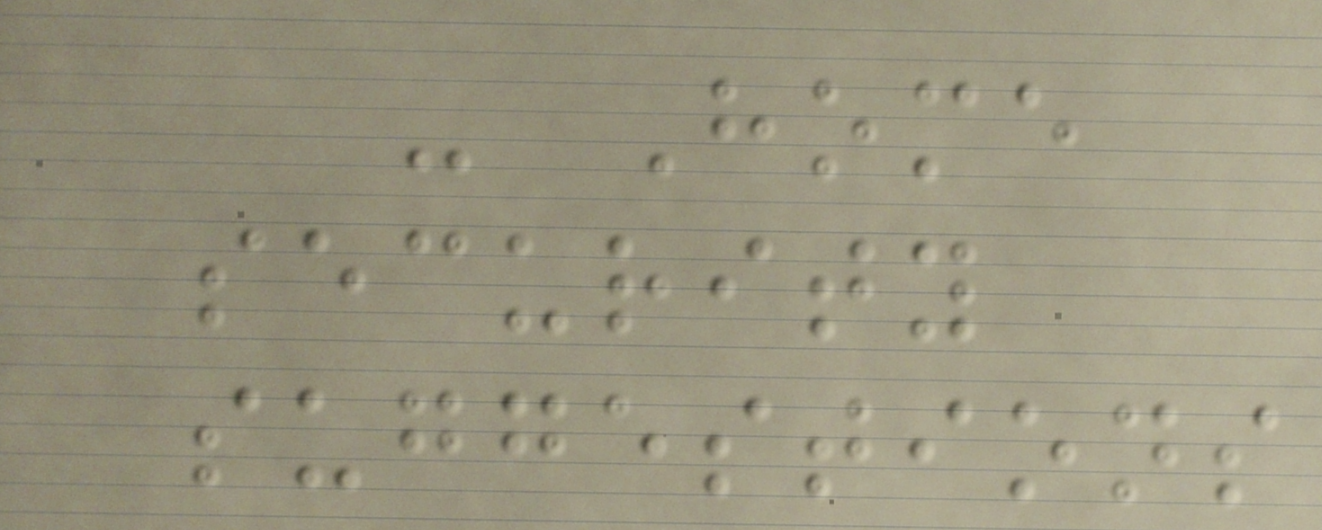- Home
security
suggestions
